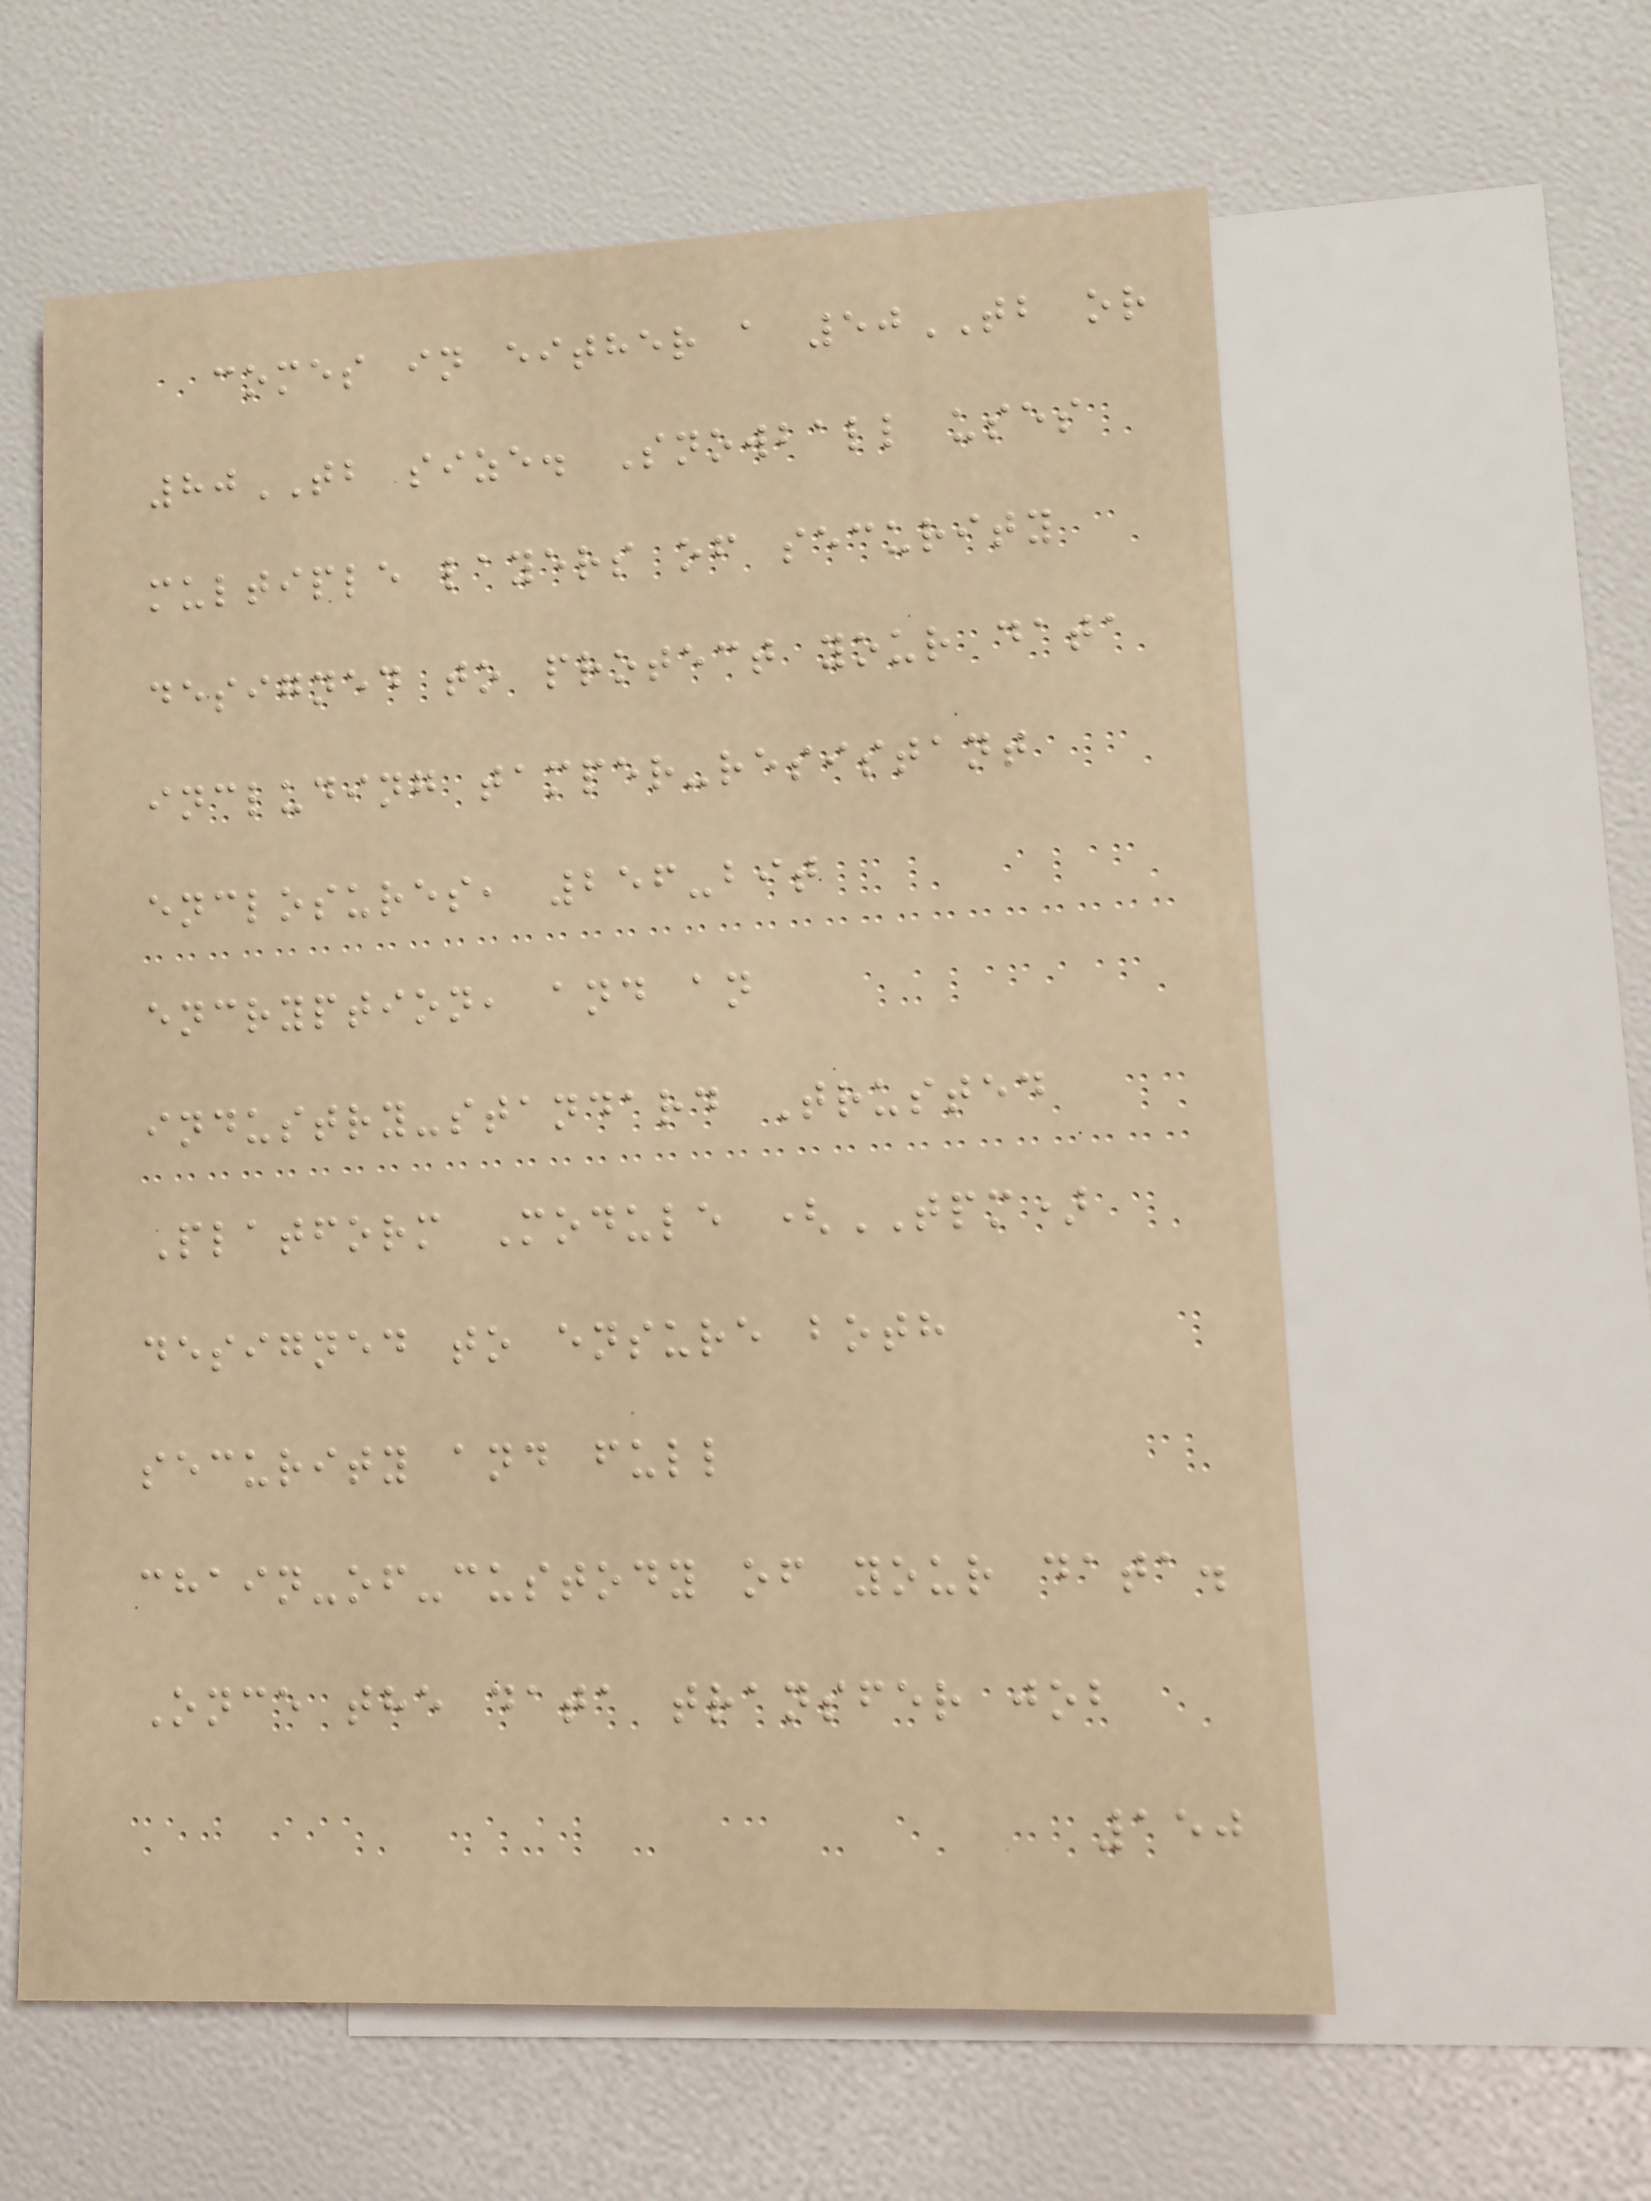comes in either a 50TB or
80TB size. Snowball uses
multiple layers of security
designed to protect your data
including tamper-resistant
enclosures, 256-bit
encryption, and an
industry-standard Trusted
Platform Module (TPM)
designed to ensure both
security and full
chain-of-custody of your data.
Once the data transfer job
150
